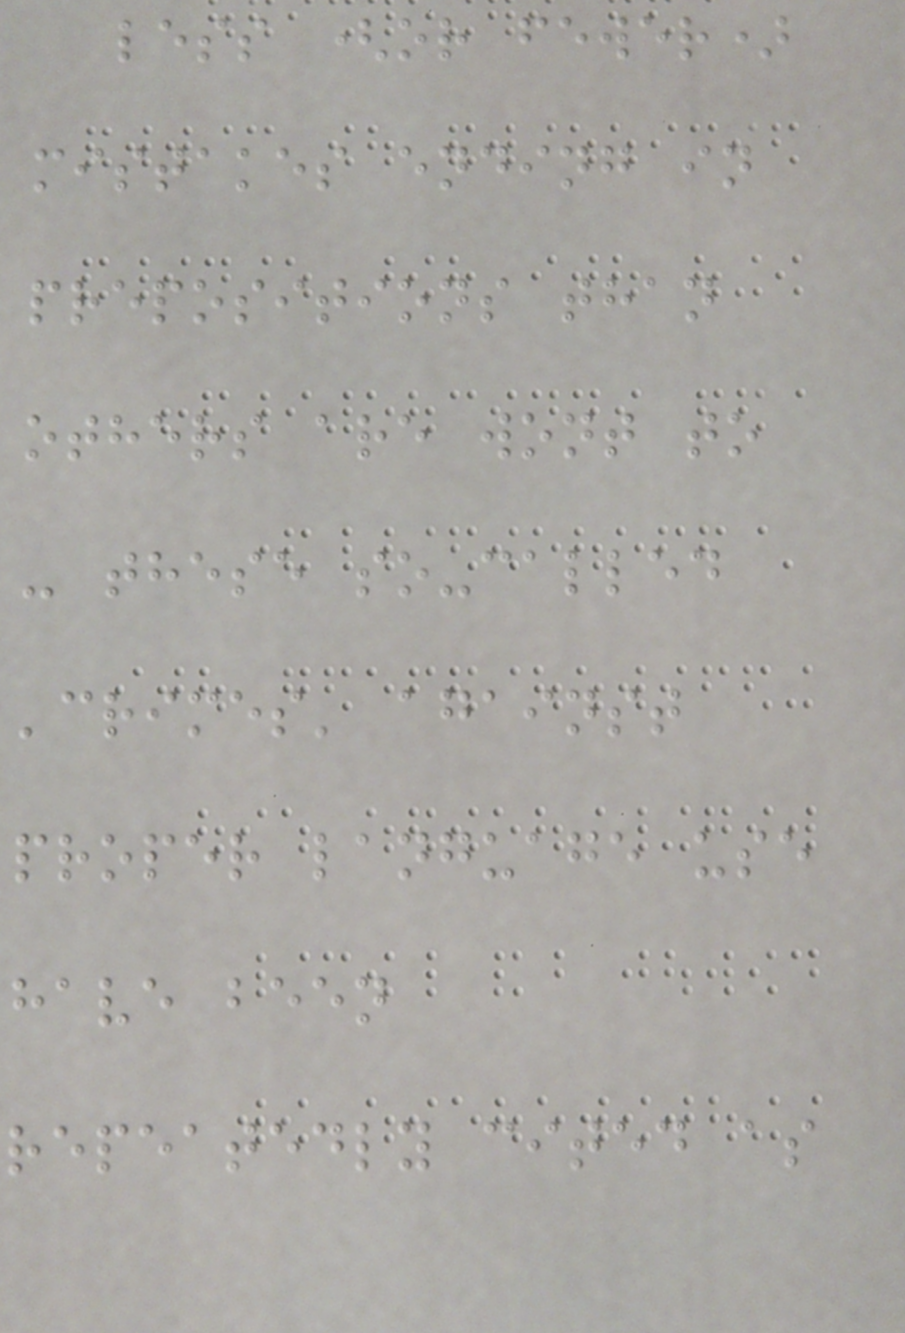less (or fewer)
mistakes ending in
prepositions than
others are wont to
- these so-called
'crimes' against
proper language use
have been
repeatedly cited as
